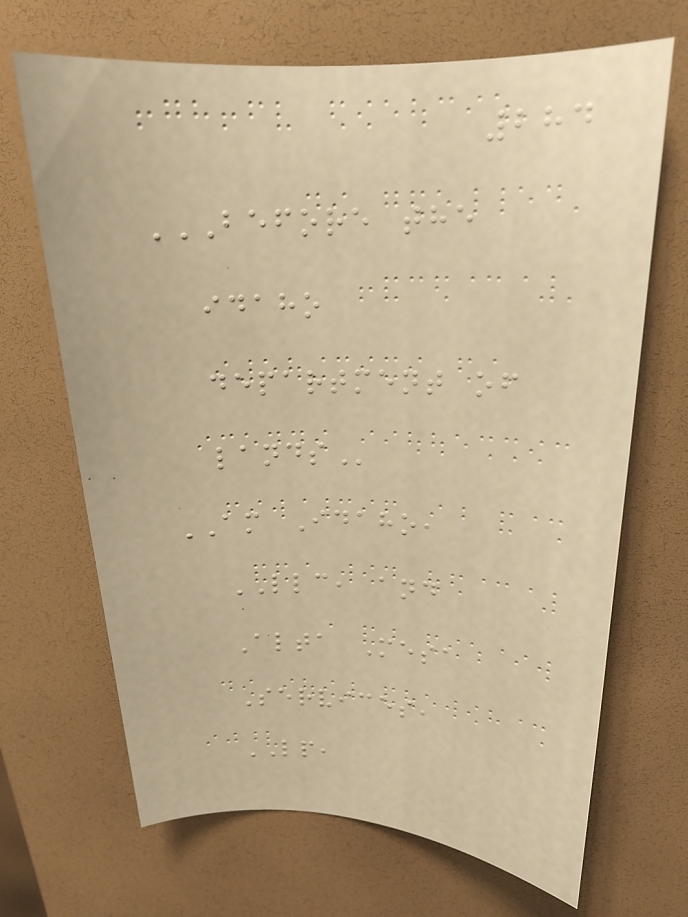284
BEFORE THE
IDAHO
DEPARTMENT OF
LANDS
AM Idaho,
LLC, and
Alta Mesa
Services,
LP,
